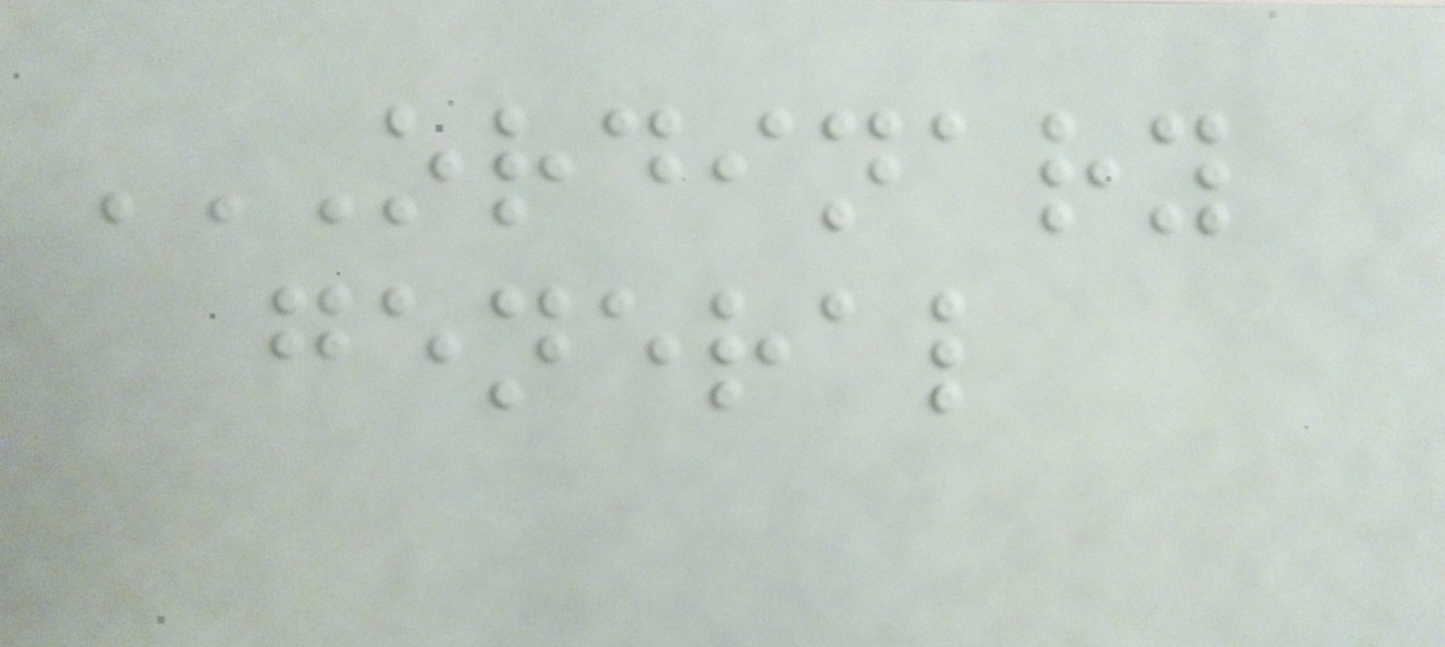ORDINARY
GENERAL
